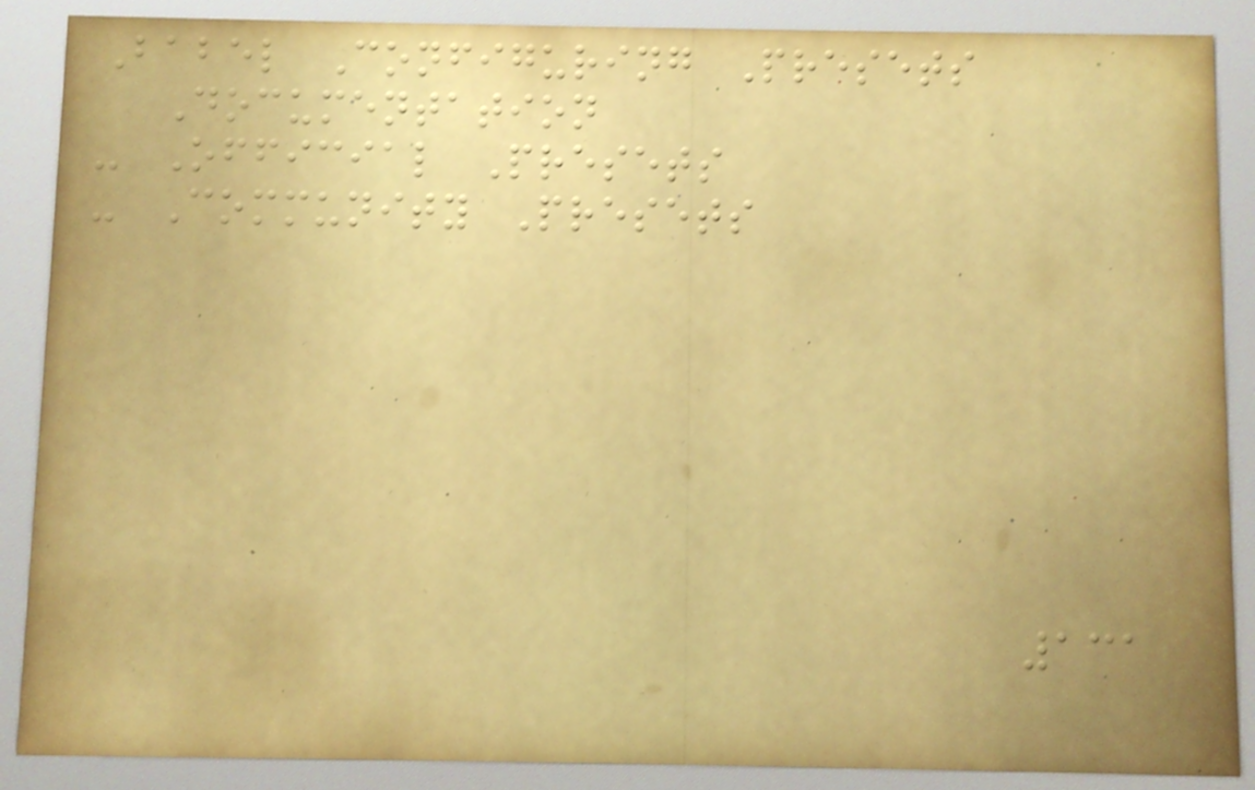Babel Configuring Presets
Documentation
- Official Presets
- Community Presets
131
